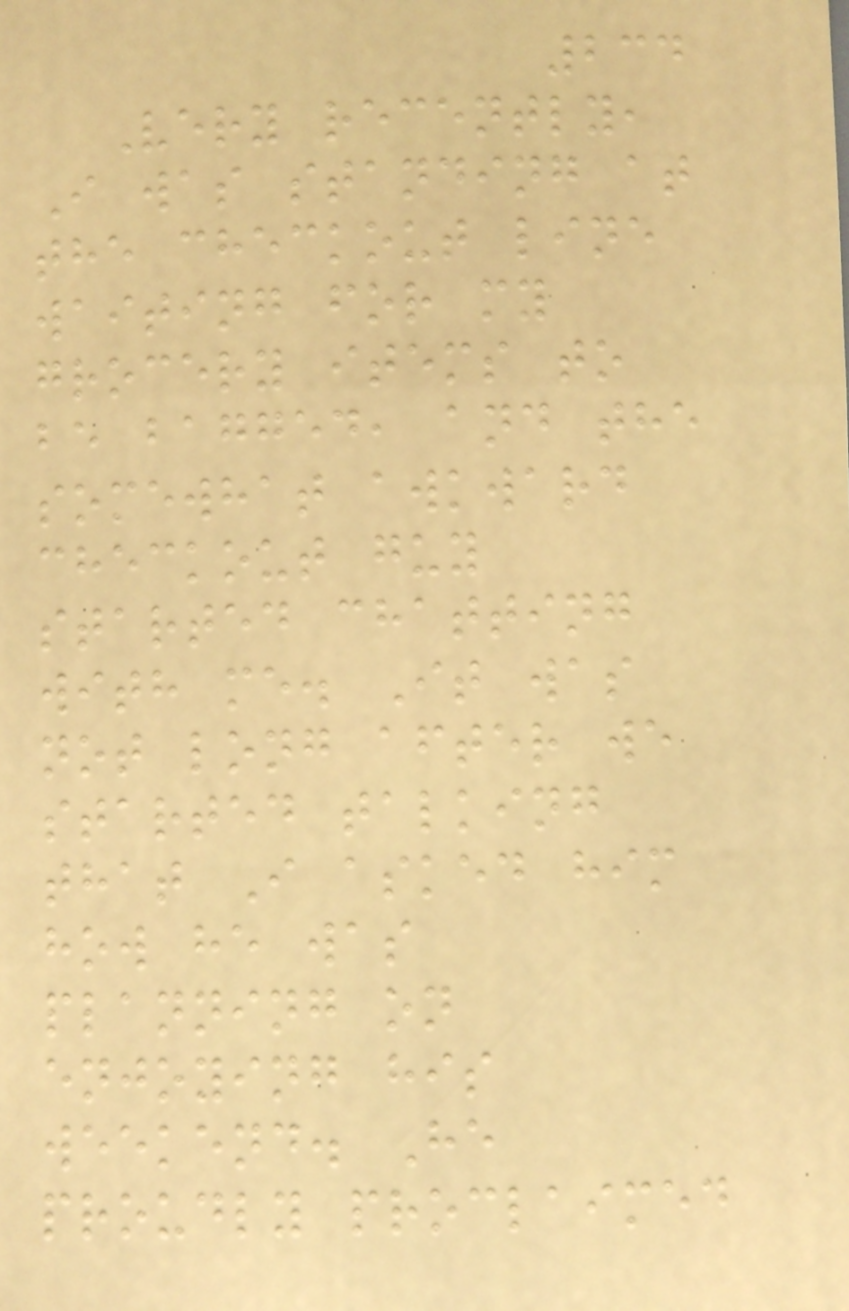234
Very recently,
I was standing at
the checkout line
waiting for my
grocery items to
be bagged, and the
somewhat awkward
checkout guy
started chatting
with me. It was
not long after we
started talking
that I asked him
how he was
planning on
enjoying his
weekend. He
proudly proclaimed
